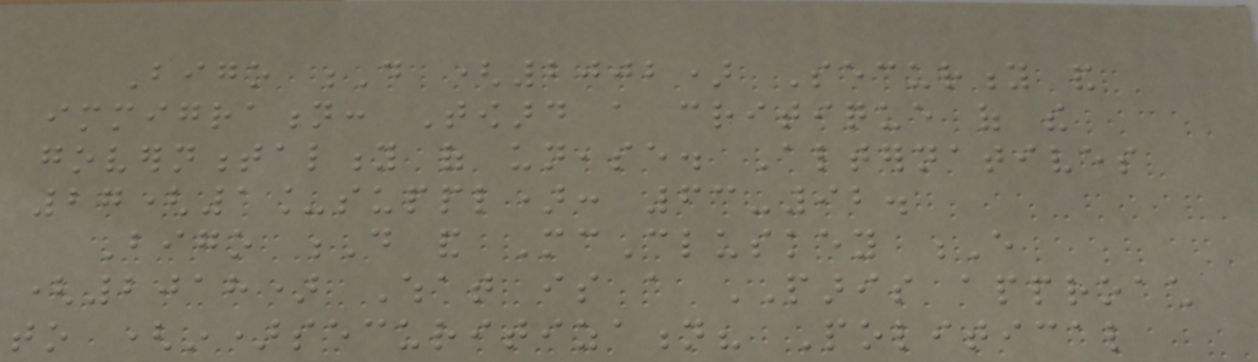Bigo D (2002) Security and
immigration: Toward a critique of the
governmentality of unease. Alternatives
27(1_suppl): 63-92.
Bigo D and McCluskey E
(2018) What is a PARIS approach
to (in)securitization? Political
